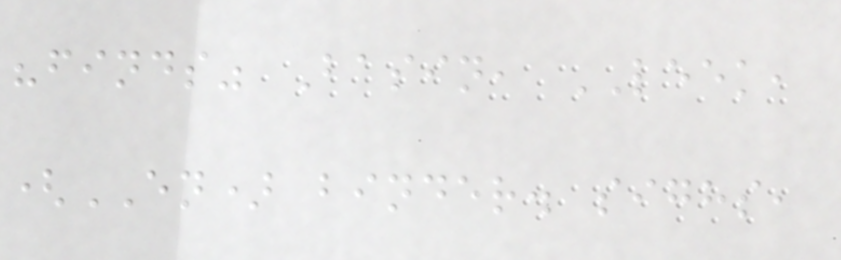"finds" Basin, LEEK,
(EN) binder. sighs,
